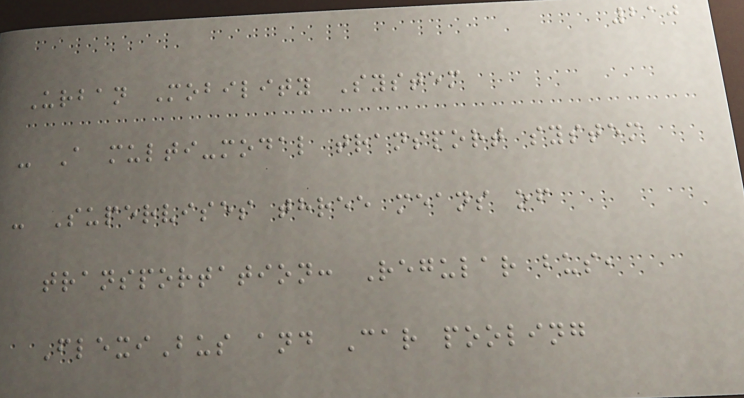210
Urban Mobility System
- A multi-modal transport system
- Supervises three means of
transportation: Regular bus,
FlexiBus and Car pooling
